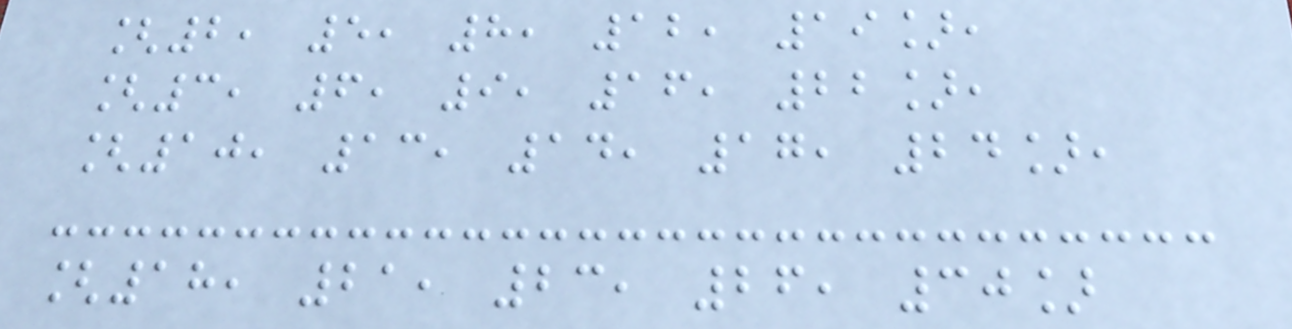[2, 5, 8, 12, 19],
[3, 6, 9, 16, 22],
[10, 13, 14, 17, 24],
[18, 21, 23, 26, 30]
